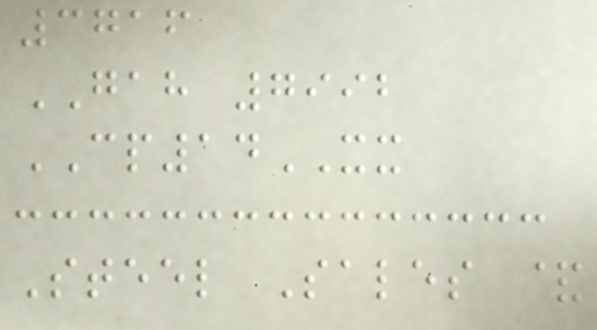3716
GAH 7992
CP14XX
Steel Sales &
